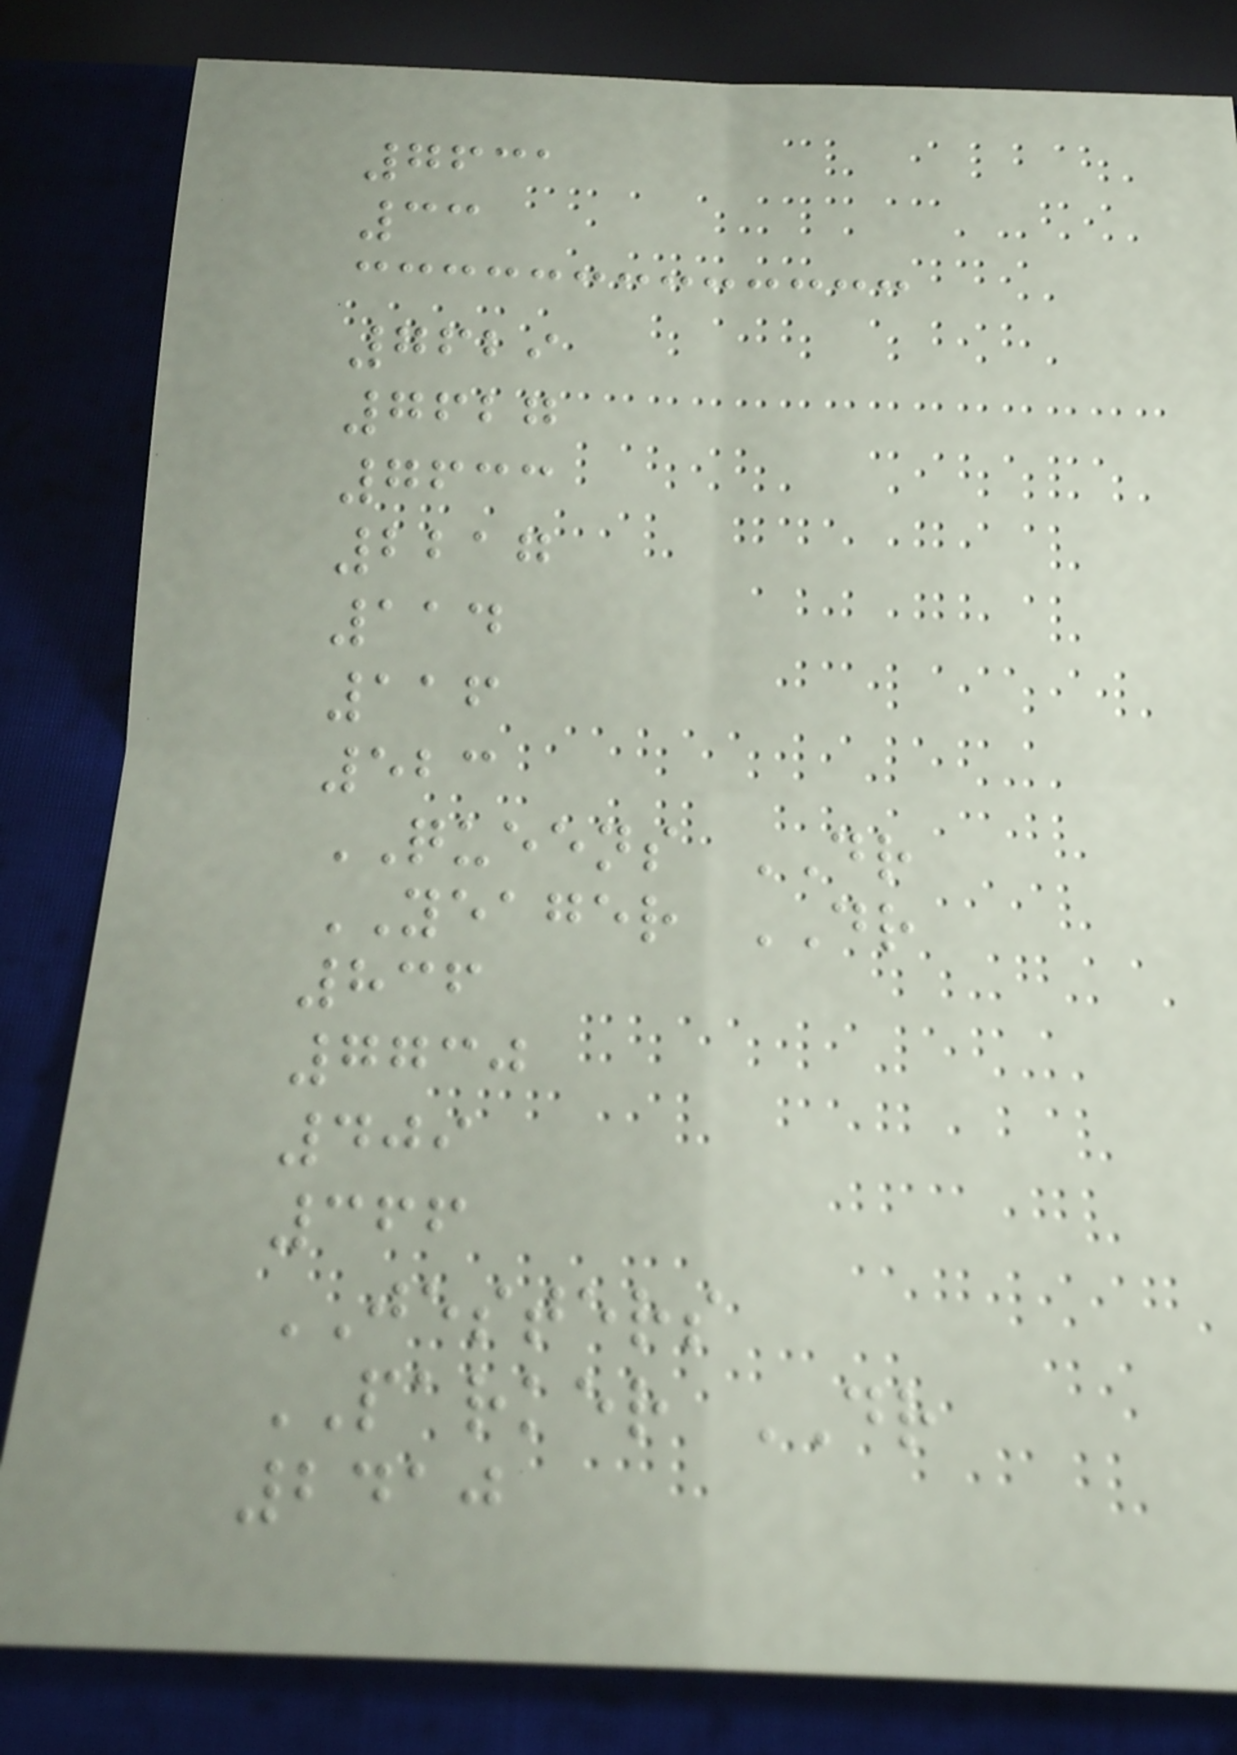7631
33
7629
7627
7633
2217
114
116
523
QUEENS DR
YEAGER DR
836
7730
409
366
JESTERS
PARKER DR
2410
